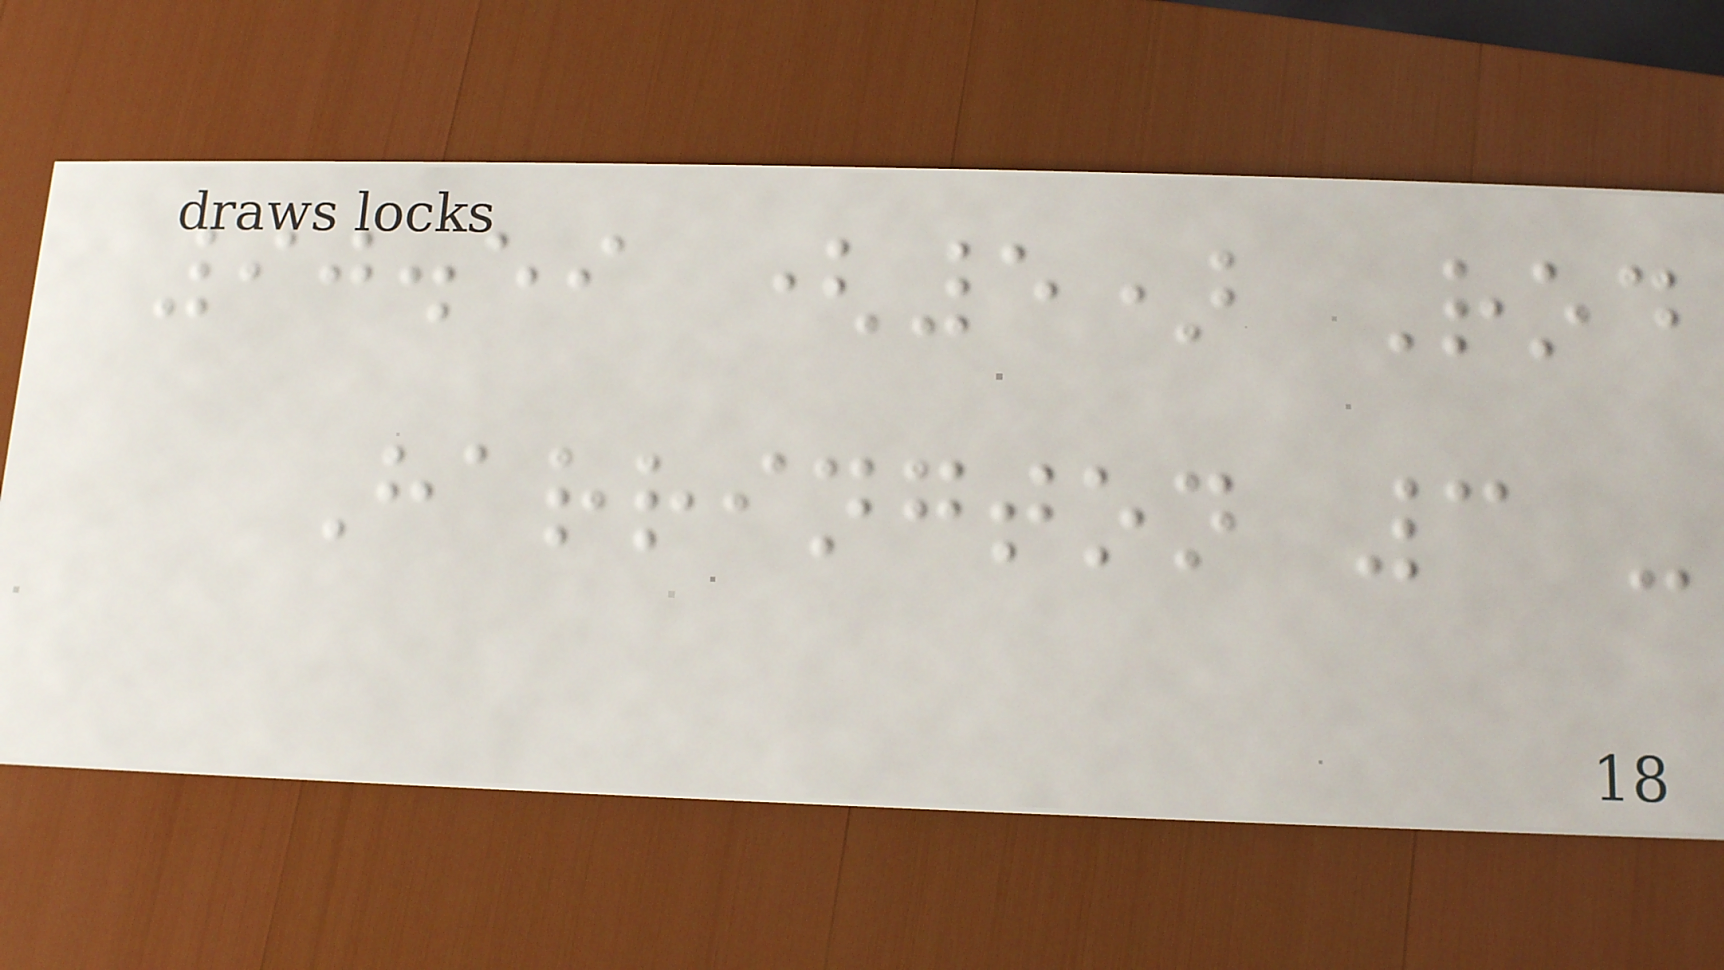90.59 (5) Rod
Harrington 3 -
